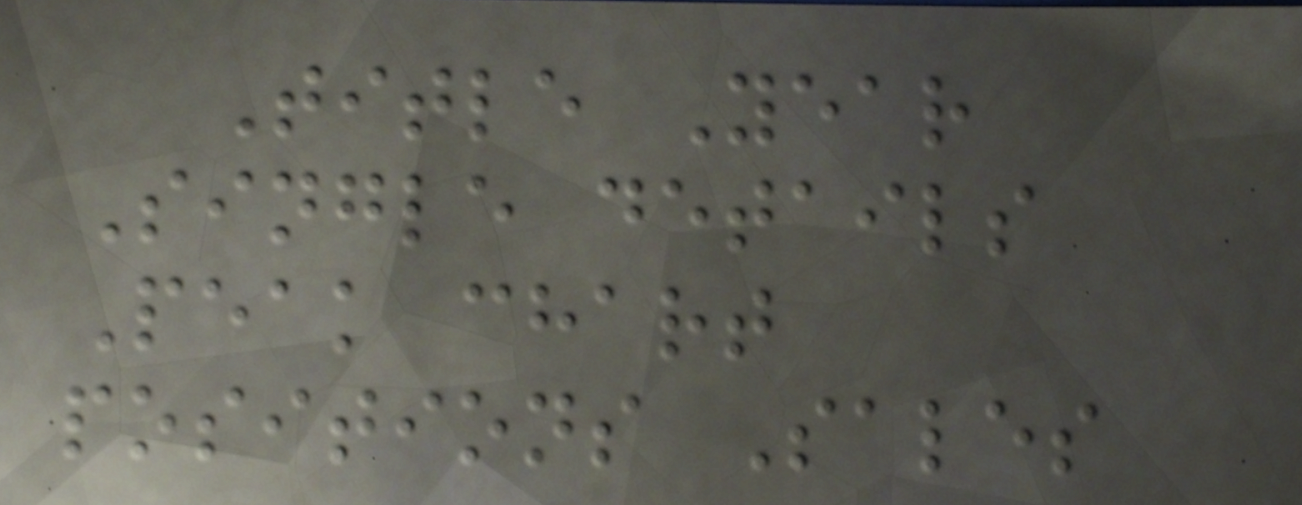Title Year
Single details
Peak chart
positions Sales
